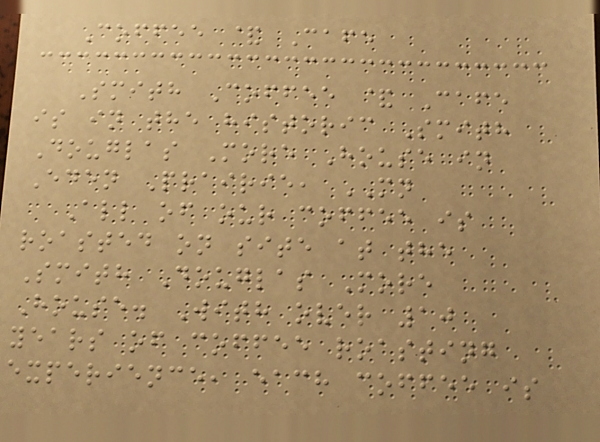Coffee & Cafe
Smith Coffee & Cafe
is in the historic Smith
Douglas More House in
Eden Prairie, MN
All of our coffee is
roasted on site at the
Smith Douglas More
House. With over 10
years of coffee roasting
experience, each coffee is
